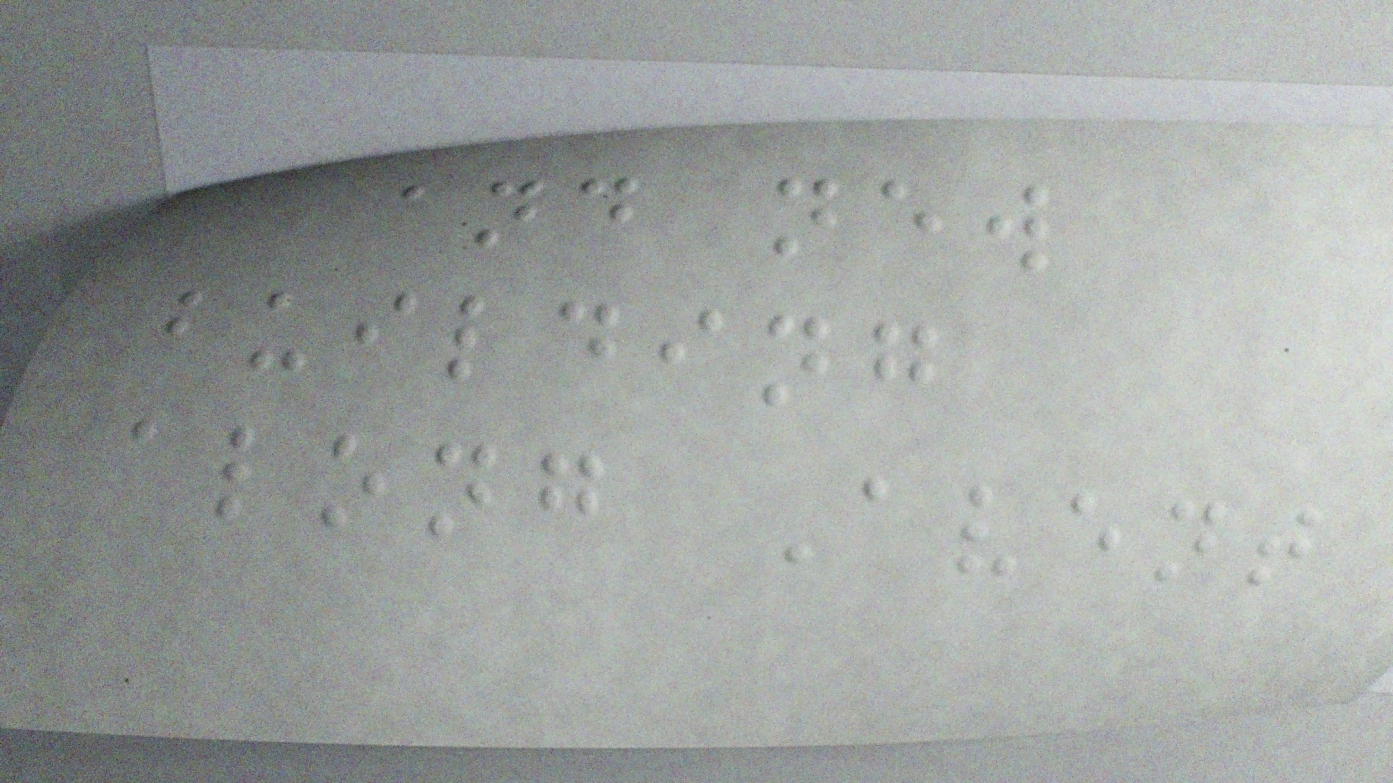and new
building
along Avent
